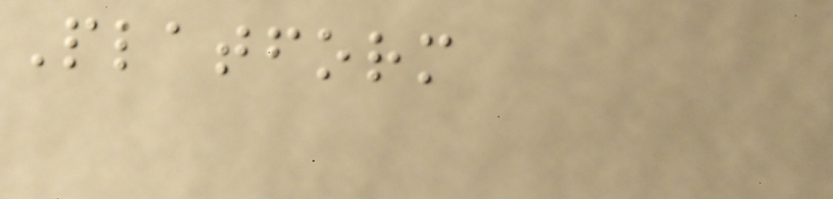Platform
